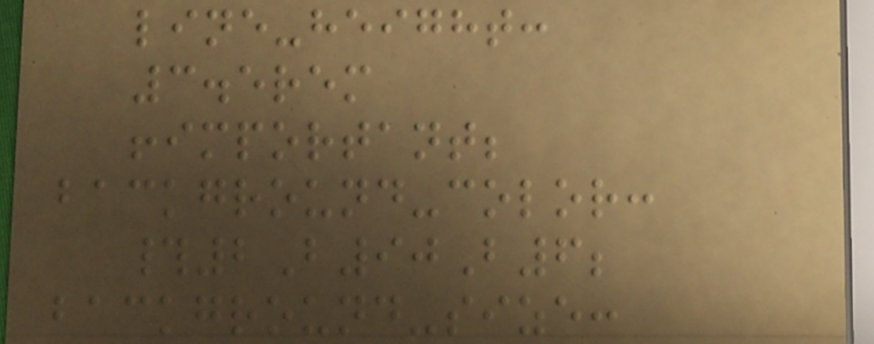line-height:
3.5rem
!important;
background-color:
#2B90B6;
background-size:
